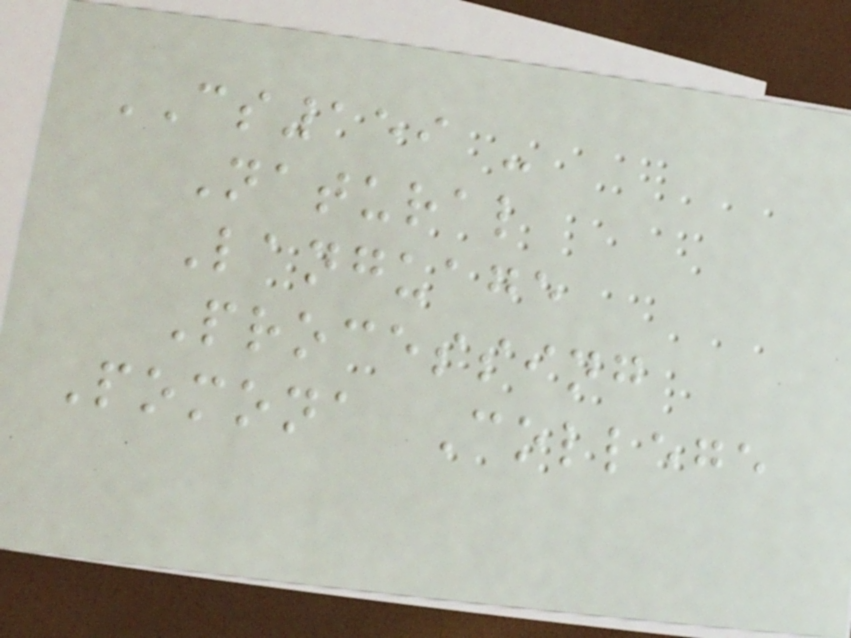CS159 -
Natural
Language
Processing
Pomona College
